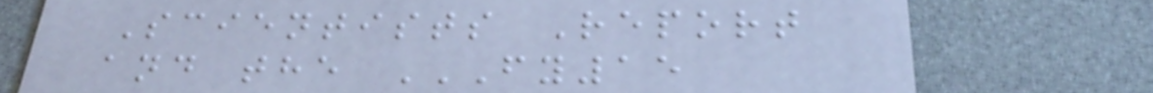Scientists Report
and the FY15
